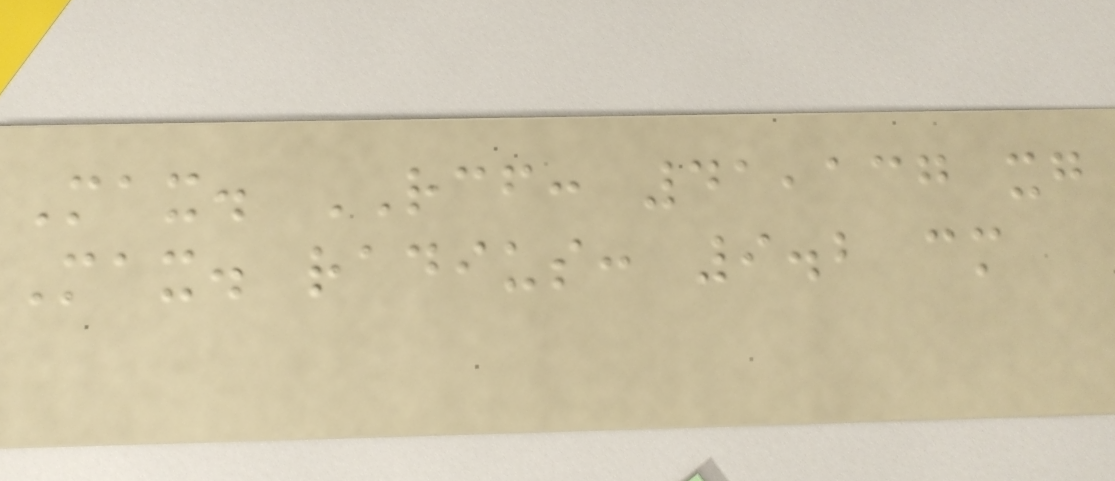Max. RCF: 41,137 xg
Max. radius: 9.2 cm
